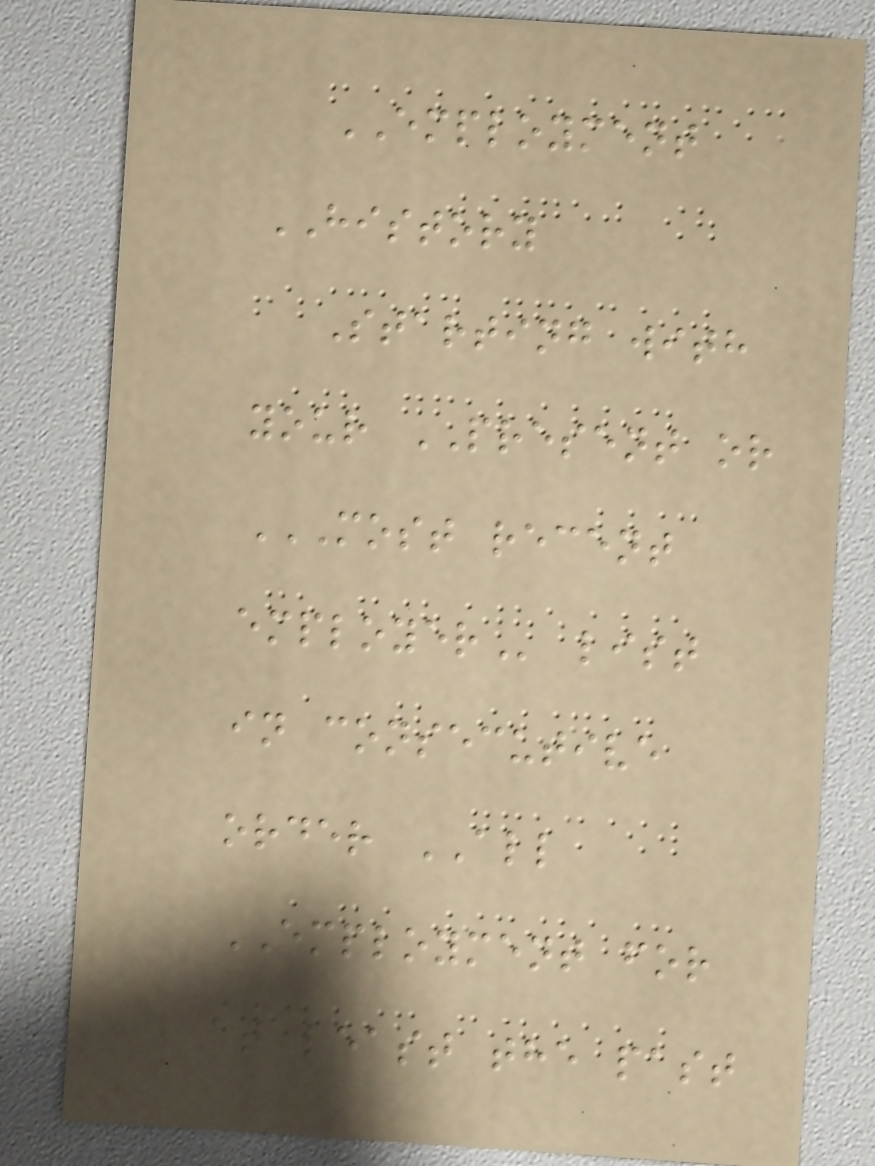EMPLOYMENT
HISTORY
Starting with
your PRESENT or
MOST RECENT
EMPLOYER list
in consecutive
order ALL
EMPLOYMENT for
at least the past
